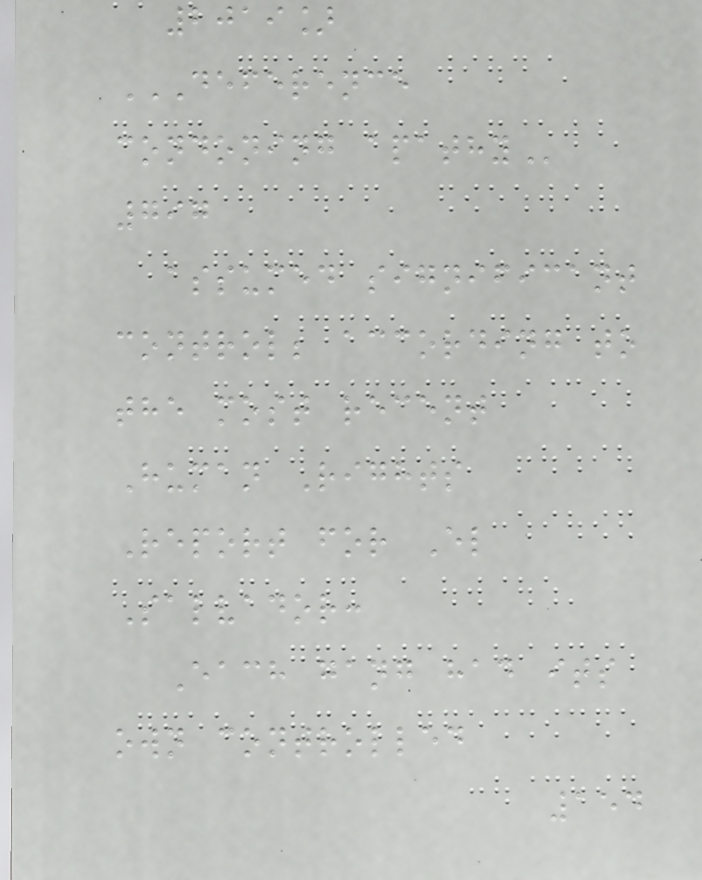2019]
DEFERENCE
CONDONING APATHY
797
assumed significant
control; according to
the most recent
Human Rights
Report for El
Salvador:
Each gang had its
own controlled
154
